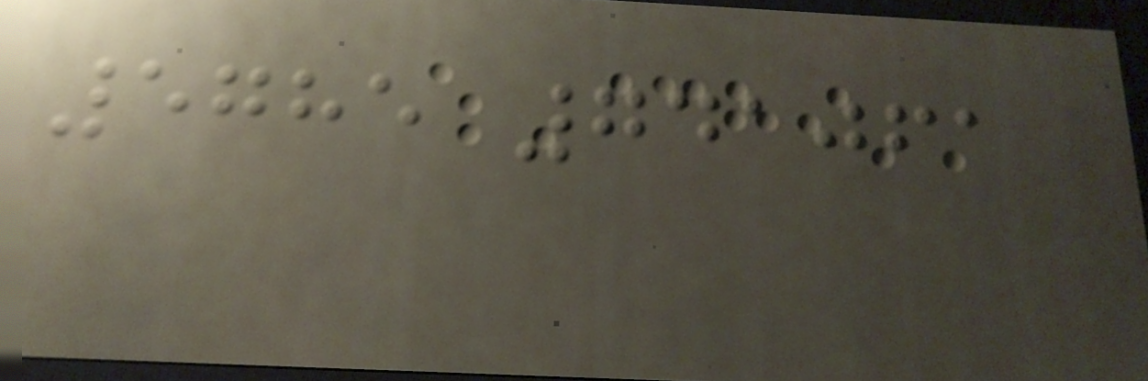5785 741061
